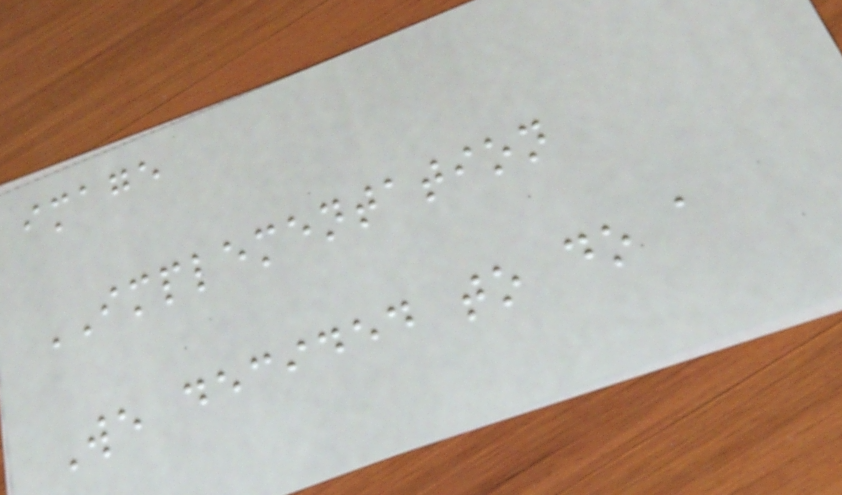image
IMPLEMENTATION
We decided to do a
